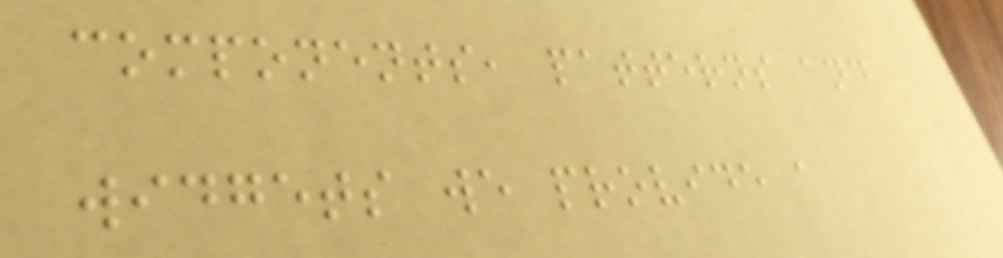components, patterns and
widgets we provide a
